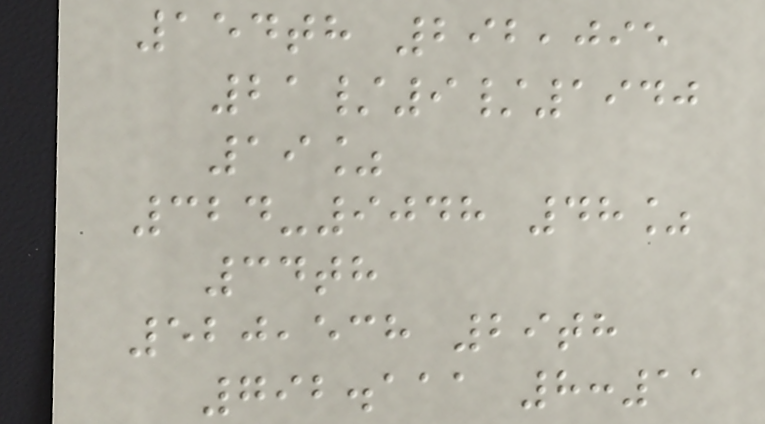154th 292,095
21/9/1940
19%
324-9048 48%
34th
520,538 29th
792.111 8:11
